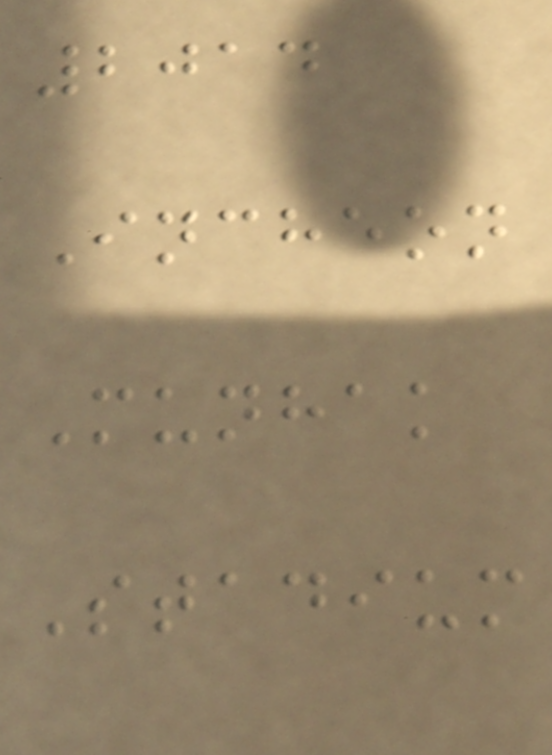2014
Incheon
Munhak
Stadium
